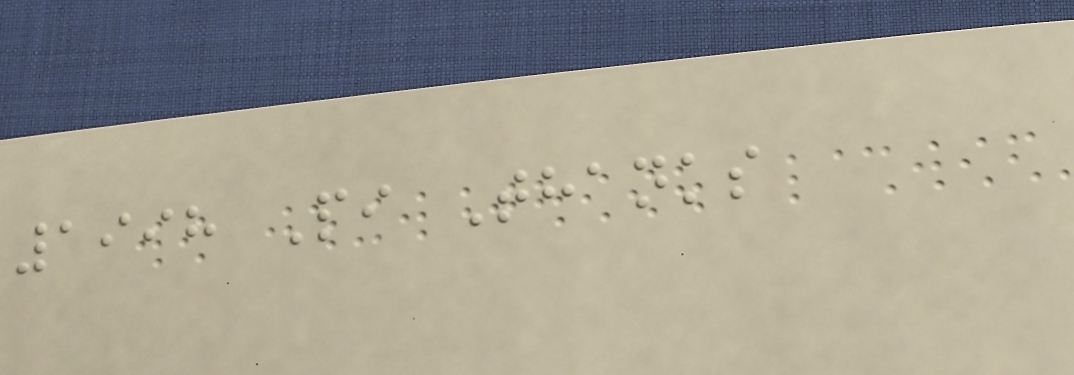1998 Pi Thanks
